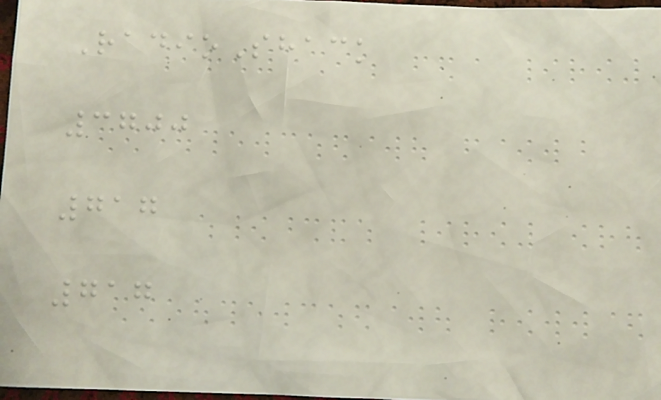RadioShack
3700
717
717
